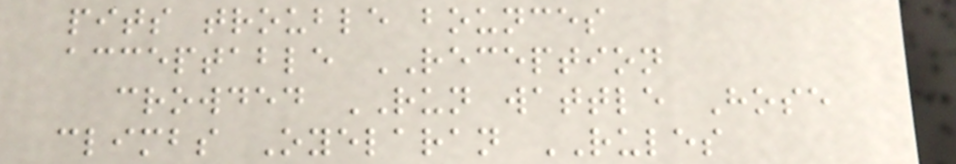pits trouble bounces
acceptable RECEPTION
crowded RUN wattle Hose
climbs Oyelaran RULES
